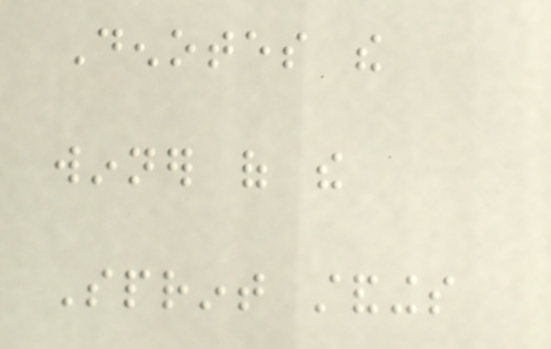Denotes the
winner of the
Sprint standings
